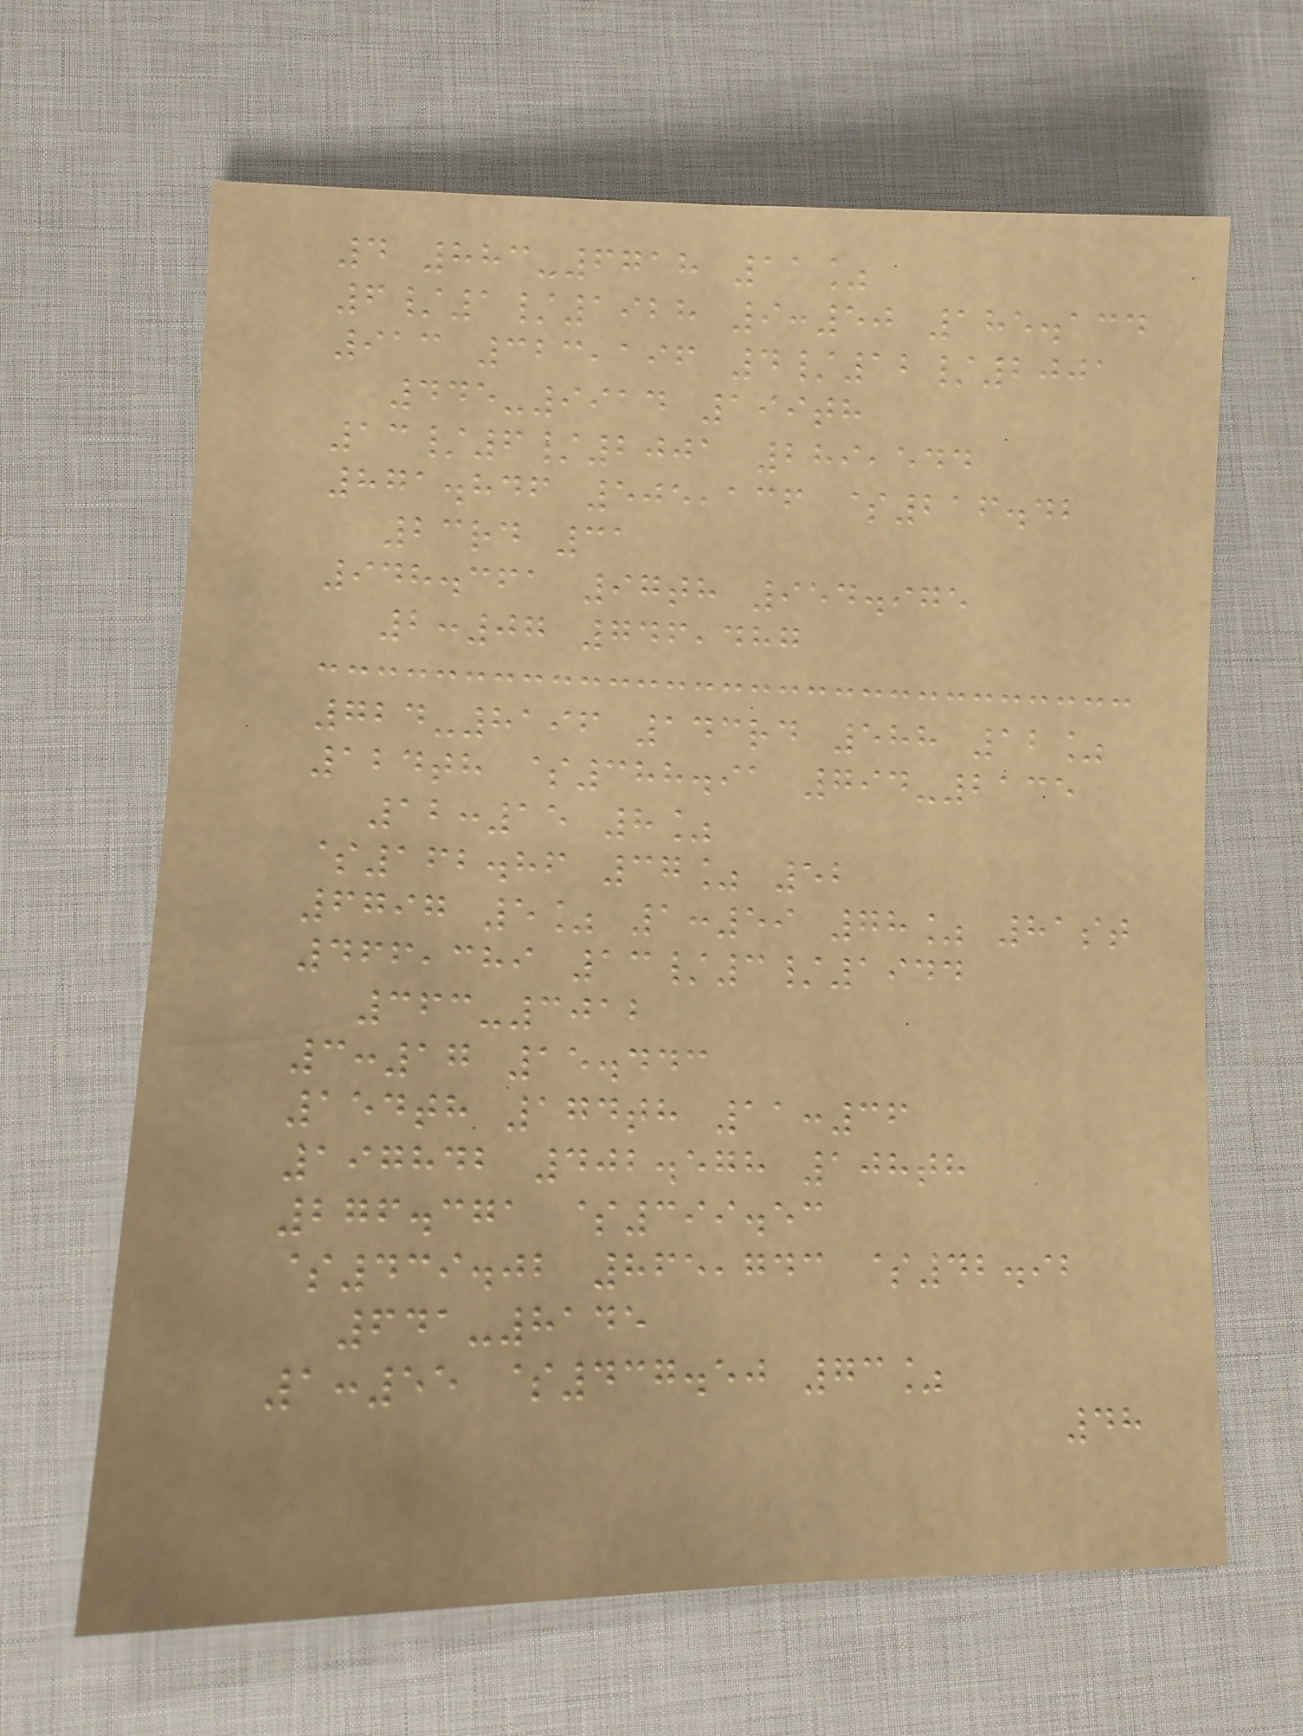4 883-6718 11%
6/1/1928 9:50 185.134
913 323,196 4/12/2001
445-9914 199th
13/6/2001 289,544
871.846 505,136 $216.42
23rd 31
948.361 97th 954.975
2:07 746,487
724-8196 143rd 588 12%
124th $388.91 794-2135
12:15 8%
$162.86 37% 52
6797 5% 1:59 78% 81st
466,389 13/3/1944
363-3012
3:17 15.443
154th 174th 11:36
197842 402.578 108th
276.371 $399.53
$439.02 865,743 $42.92
641-8145
1:55 $437.50 73%
48
